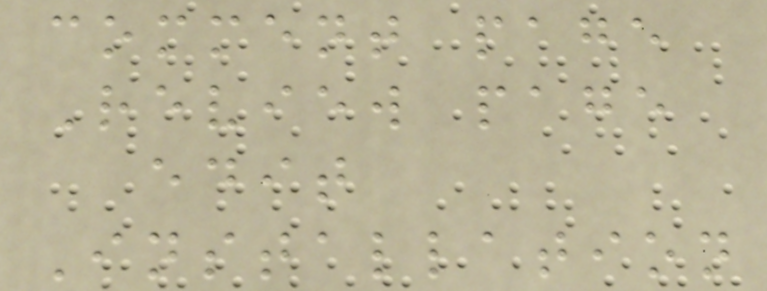comment page
Review page
edit
Installation
